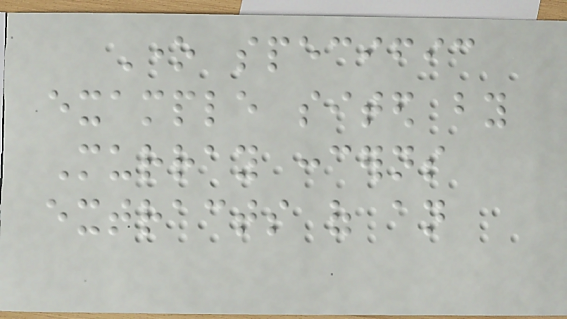One specific
example sited by
Murray concerns
extracts of an
